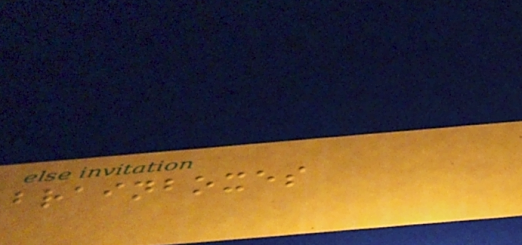brainboxes
